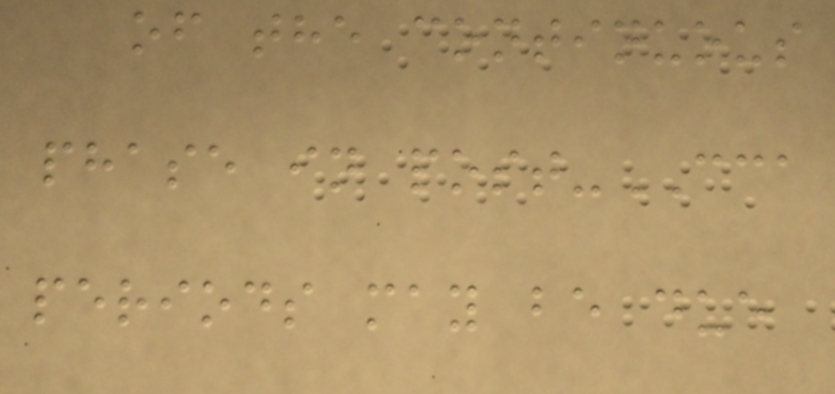of the continuous
phase in post-CCA
periods may be due
